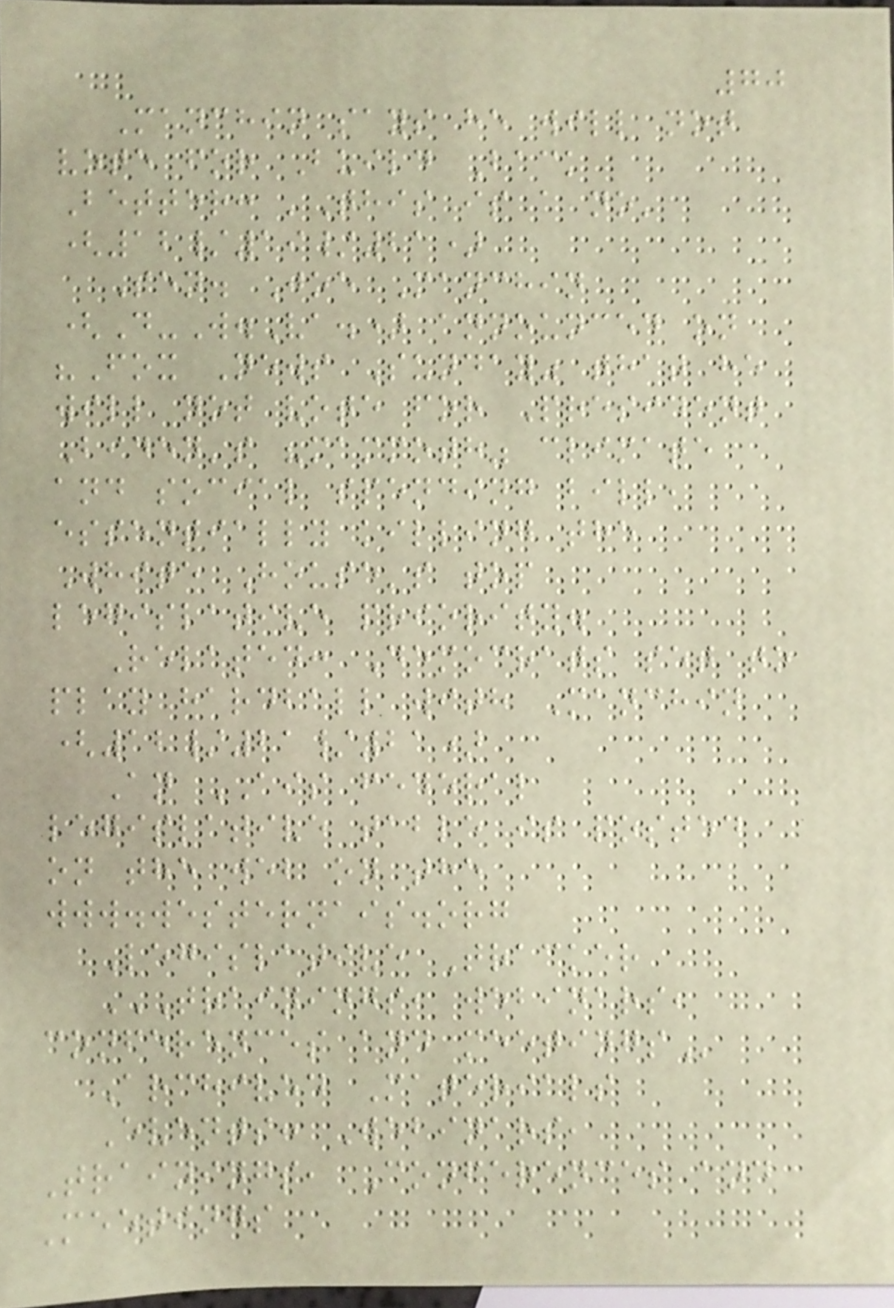70
Manchin says he will not
vote for Build Back
Better: 'This is a no'
(12/19/21)
Sen. Joe Manchin
(D-W.Va.) announced on
"Fox News Sunday" that he
will not vote for President
Biden's "mammoth" climate
and social spending bill,
essentially killing the
White House's top
legislative priority.
Related: Democrats set to
play hardball with Manchin
(12/21/21)
An AIS federal
legislative table is posted
on the web on the
www.westernais.org
Legislative Tracker
TRAININGS, WEBINARS,
CONFERENCES AND MEETINGS
Archived Materials
Events: Webinars,
Trainings, Conferences and
Meetings
